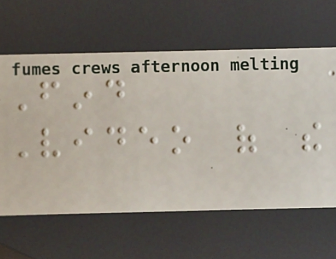Find
Video of the
